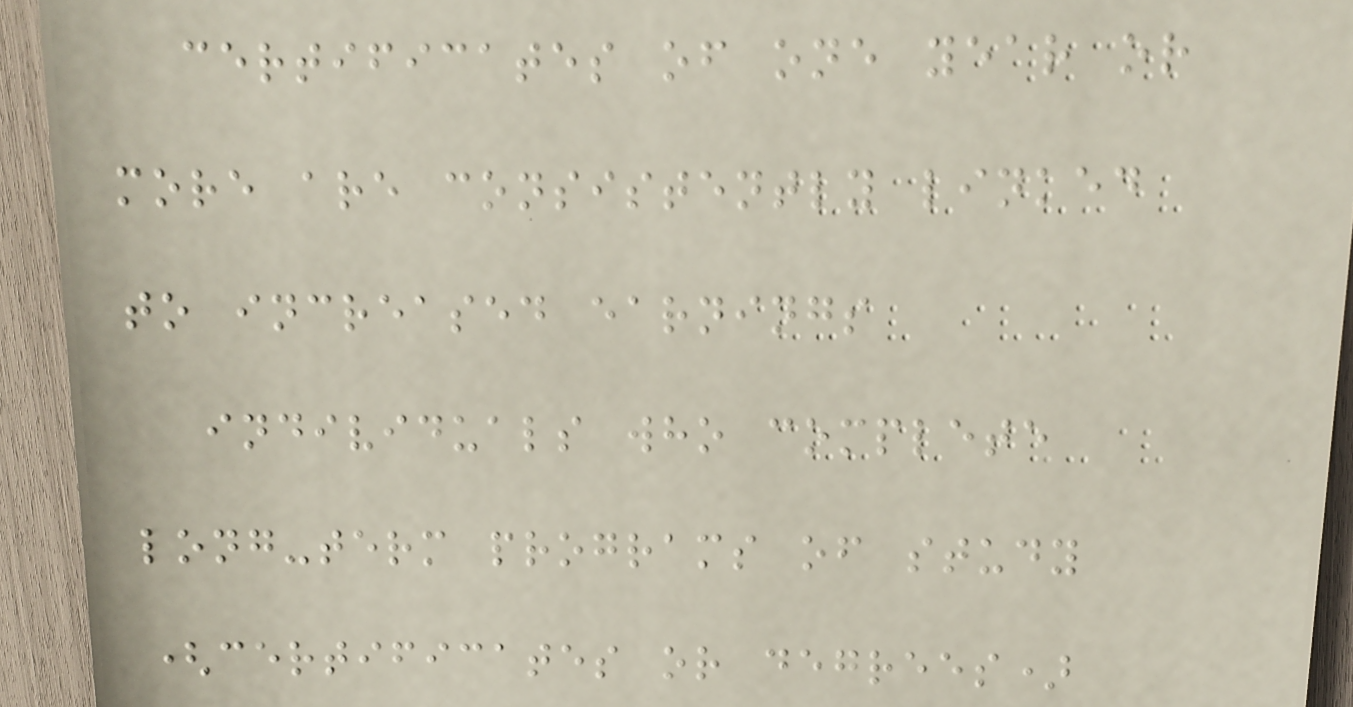certificates of one year or
more are consistently linked
to increased earnings
individuals who complete
long-term programs of study
(certificates or degrees)
